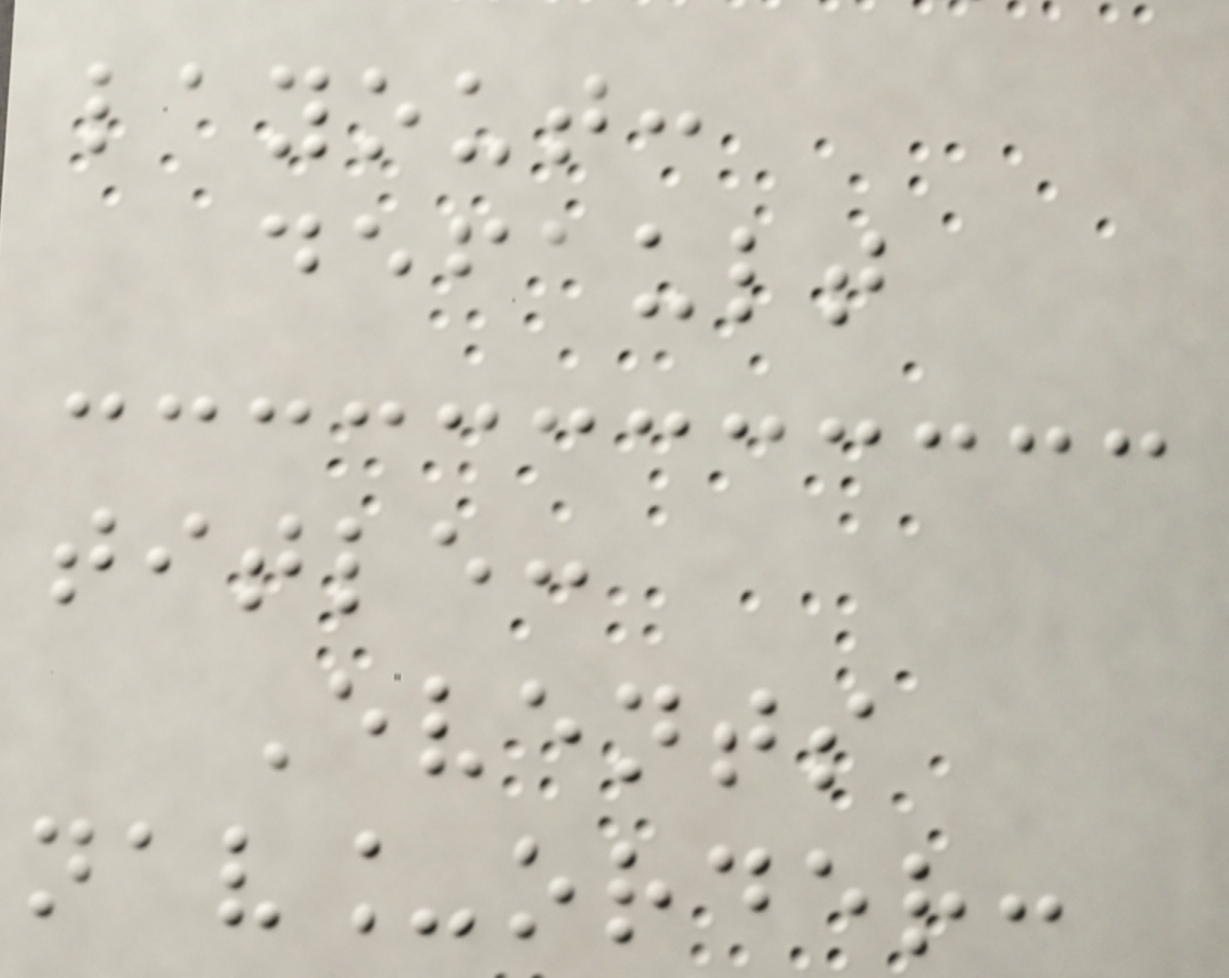layout:
default
title:
Events
nav_order:
